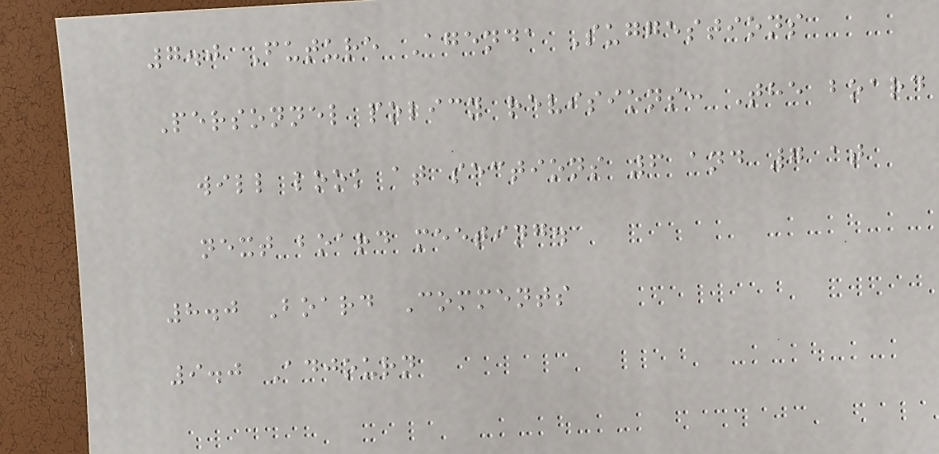7.0 Future Agenda Suggestions
Personnel policy revisions: The board
will look at sections 6 and 7 at
next board meeting.
8.0 Board Comments
9.0 Adjourn
